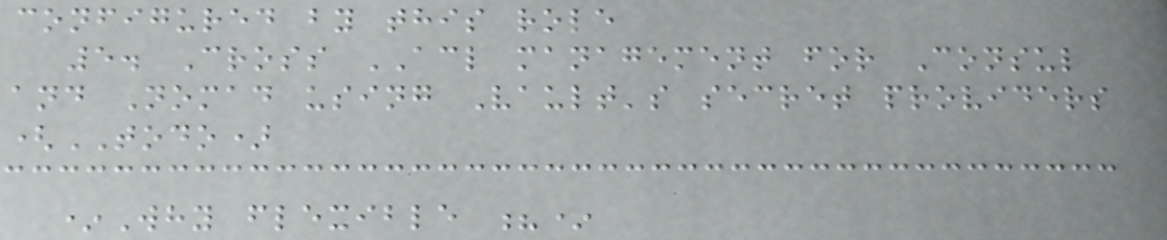configured by this role
5. Cross ACL management for Consul
and Nomad using Vault's secret providers
(TODO)
*Why flexible ?*
